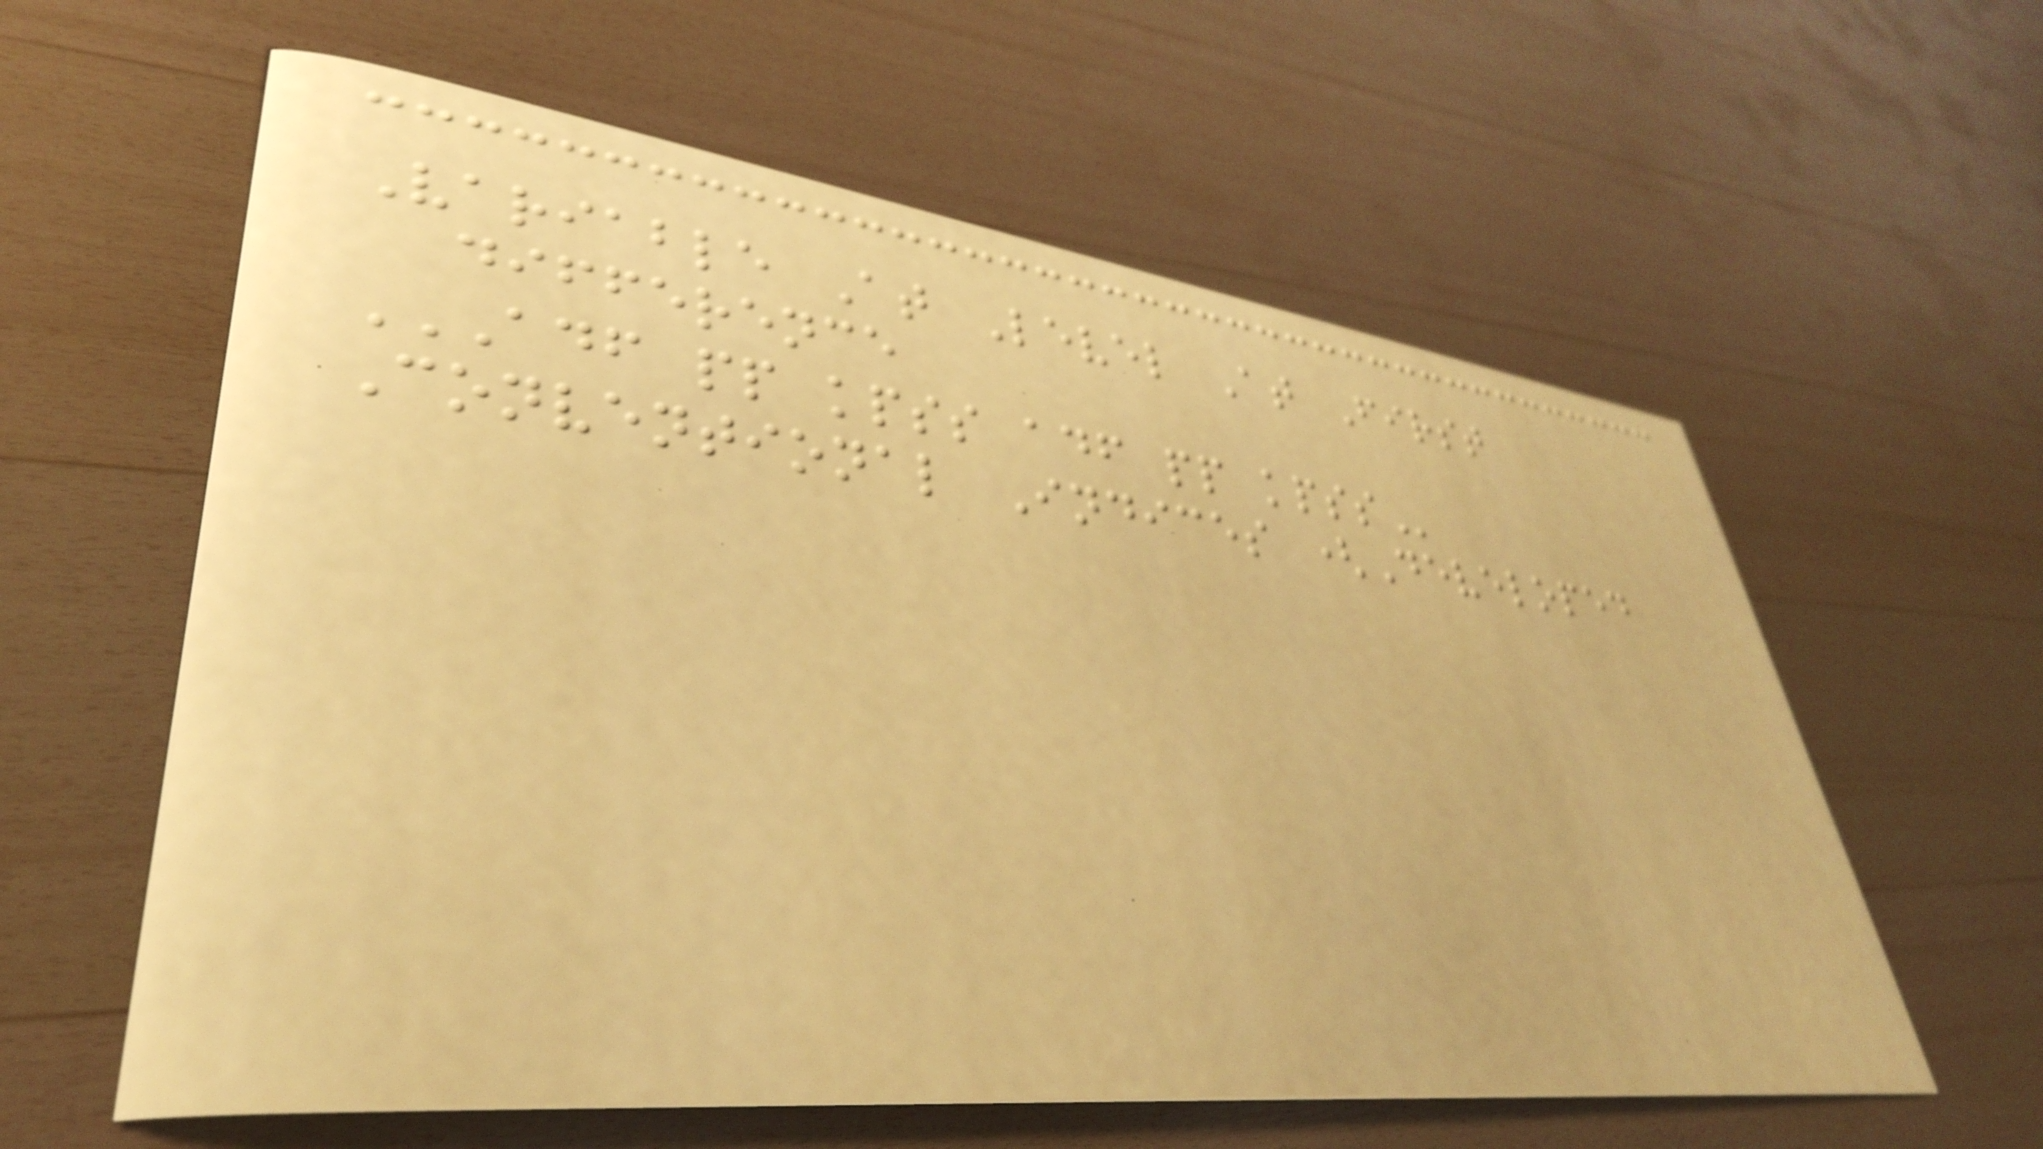Variable At Level At First
difference
ADF PP KPSS ADF PP KPSS
Conventional Indices (Developed
